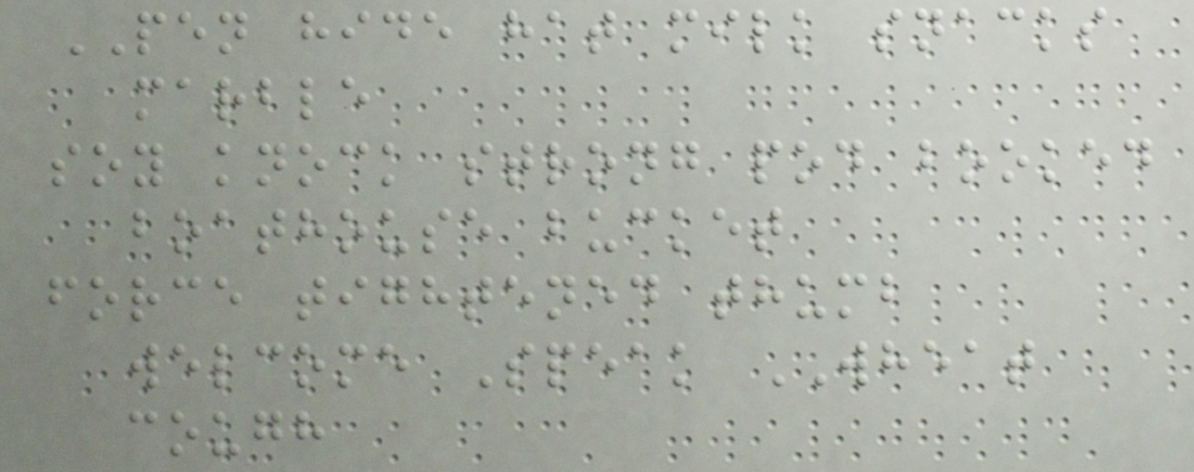PEN hide hat milk snacks
marble
soy knock strong pod booked
boathouse bucket
force tightened thumb
welcome Speak WHEAT
cough
